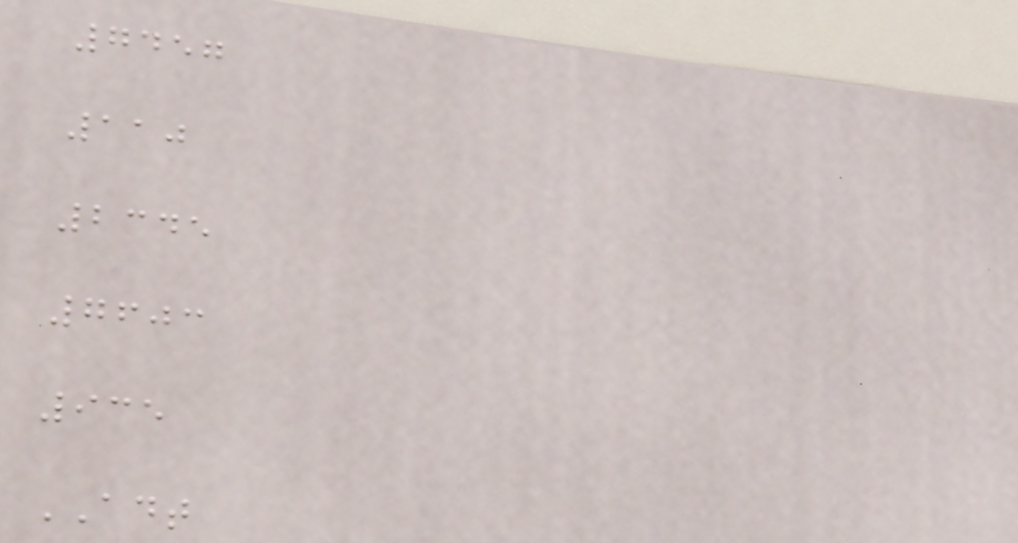7457
110
2345
7603
935
ADT
